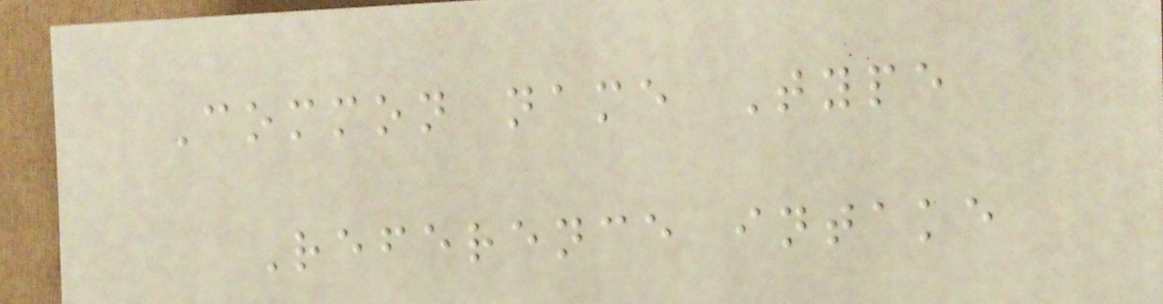Common name Type
Reference intake
